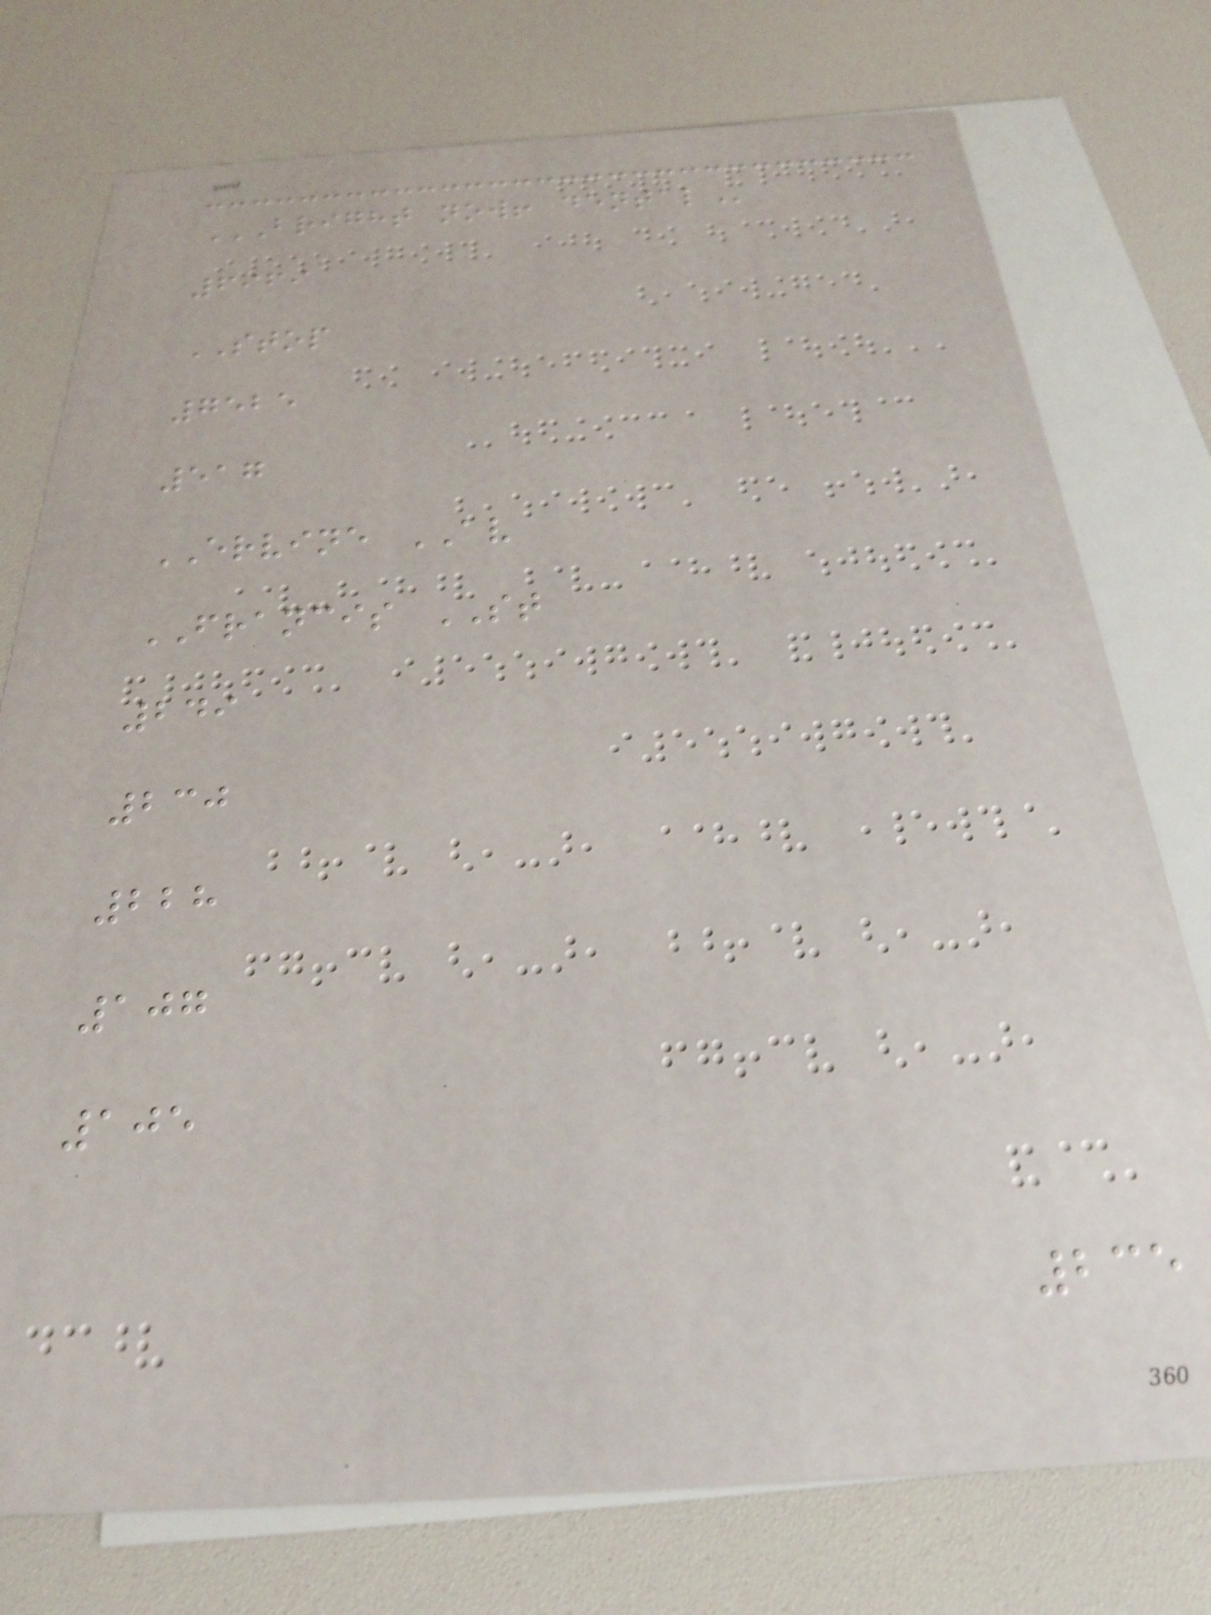BRIGHT NOW! DENTAL
6969
STOP
7525
517
ERVINE AV
FRANCIS ST
249
230
228
107
105
235
